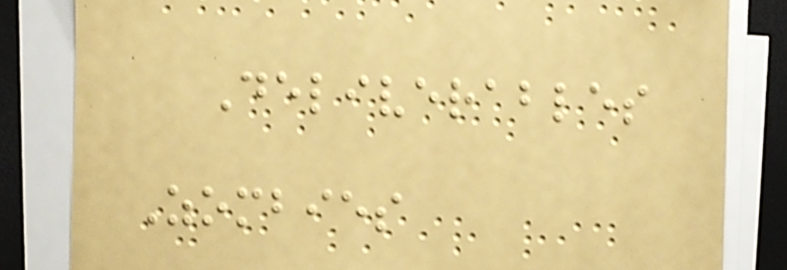Deliverables
Zombies
